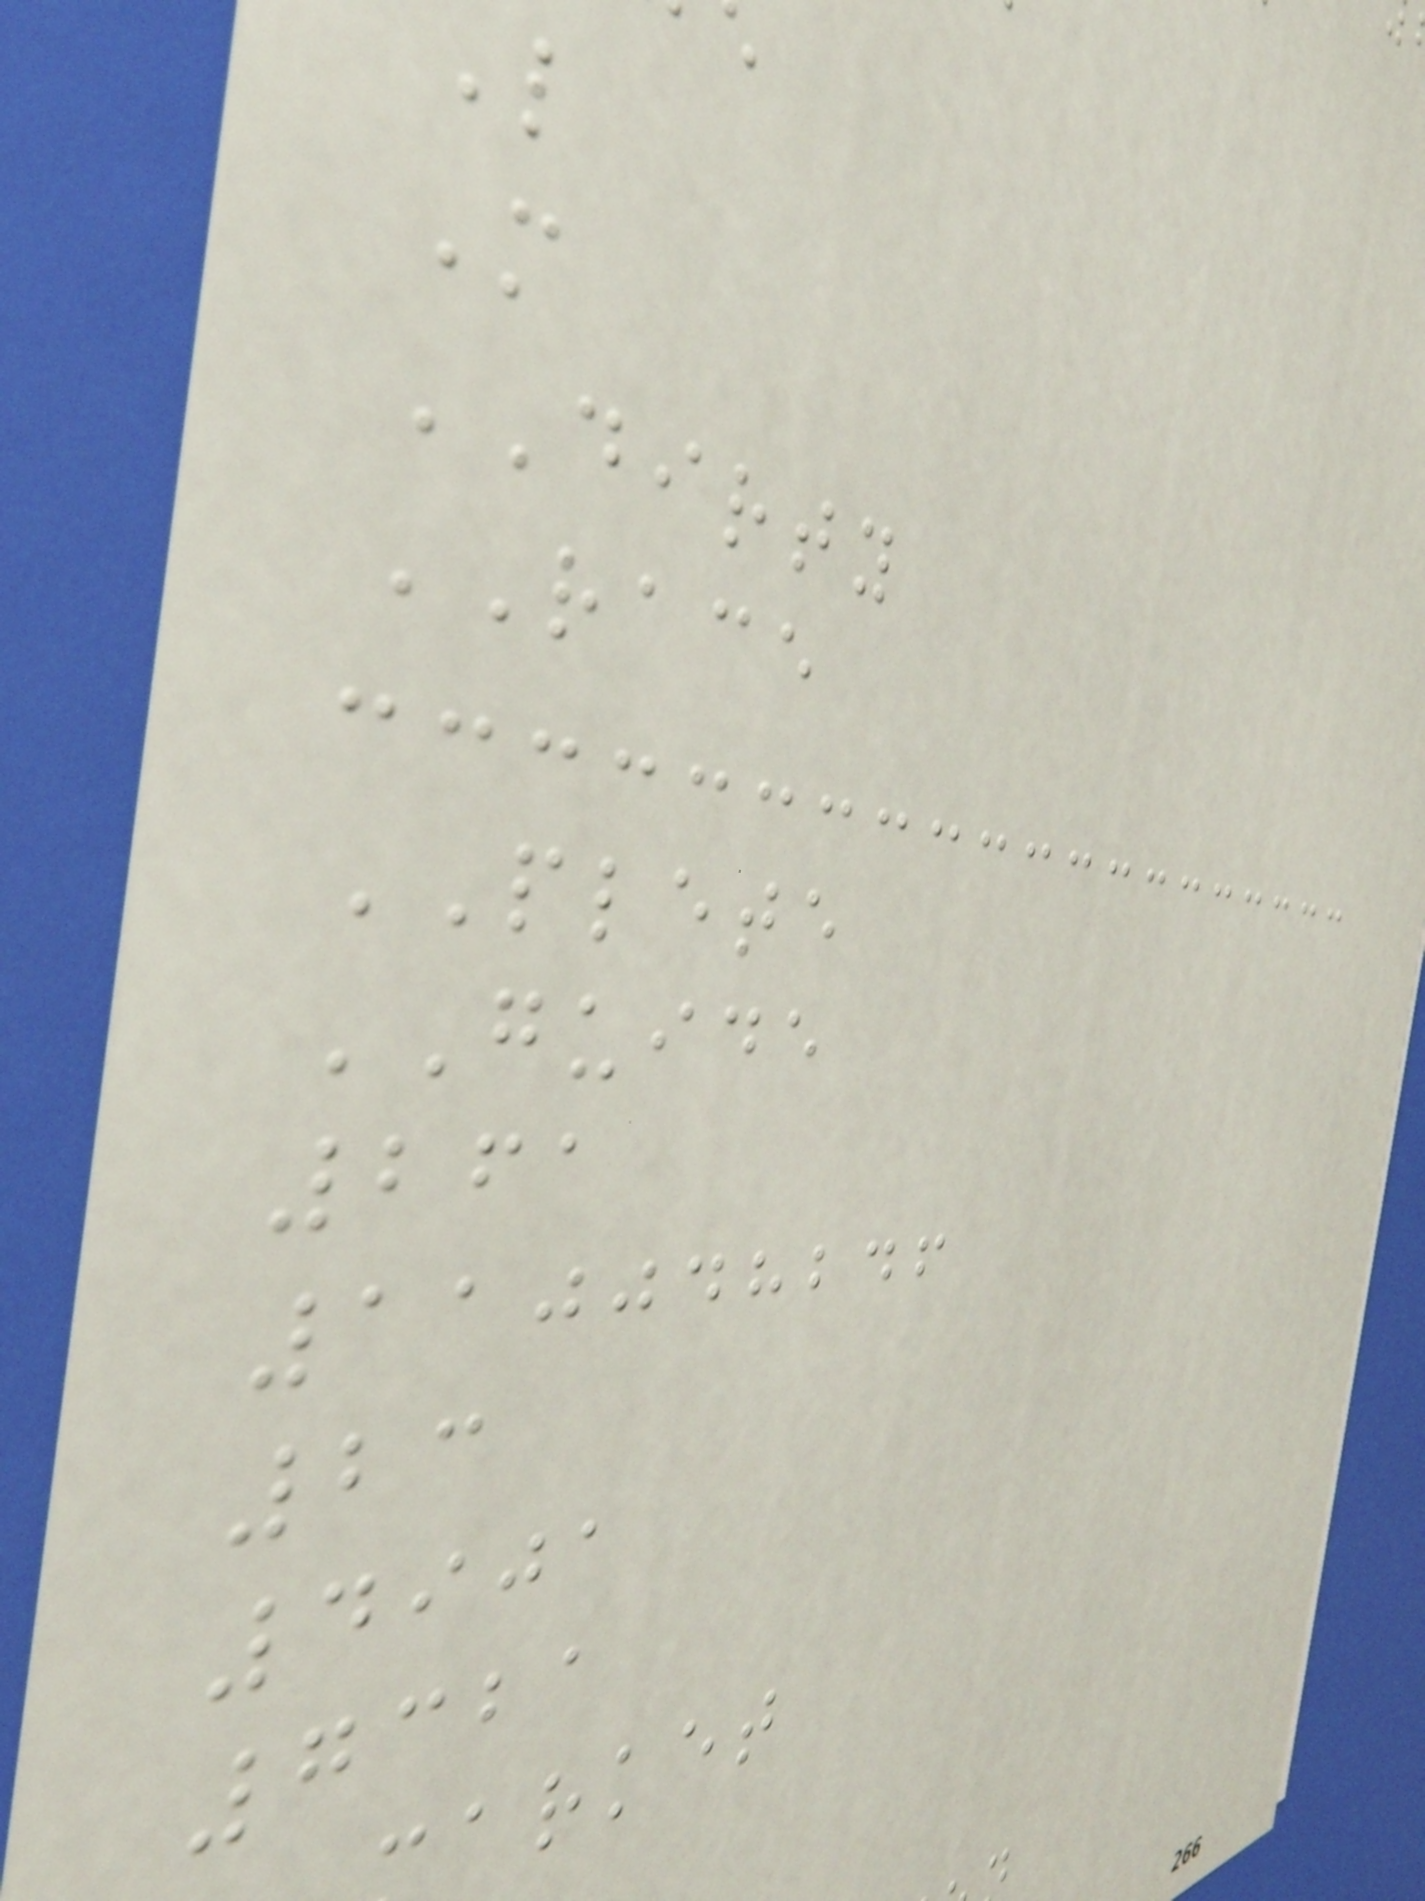M
DIRTY
RACE
PLETE
GUIDE
261
110048246
23
4901
7321
arket
